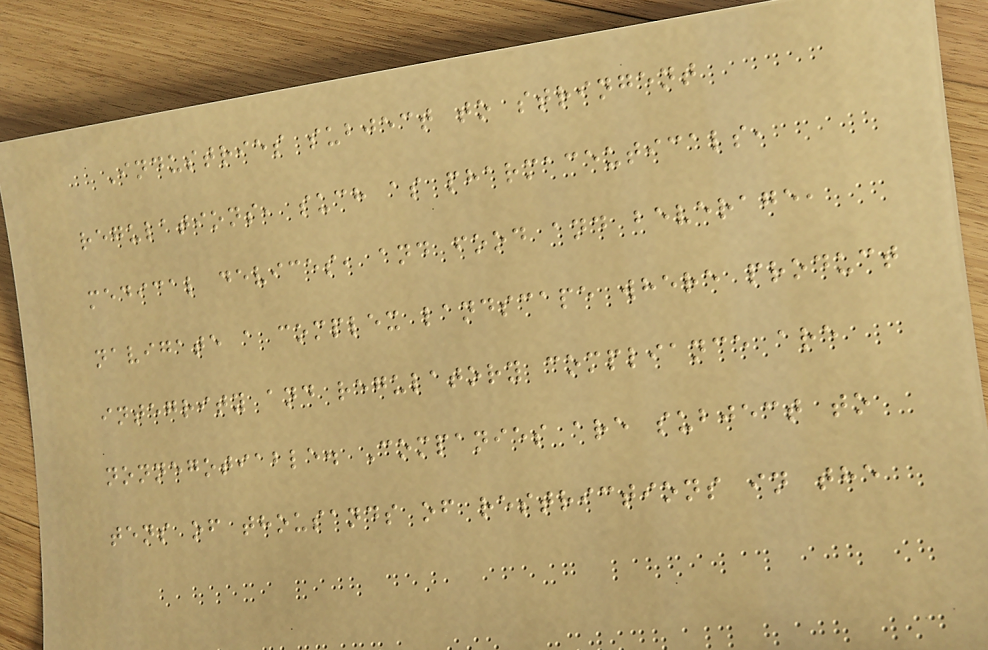Industries subject to stringent
regulations, such as pharmaceuticals,
medical devices, and food and beverage,
navigate a complex landscape where product
integrity and regulatory compliance are
nonnegotiable. Companies are subject to
tens of thousands of restrictions in the
